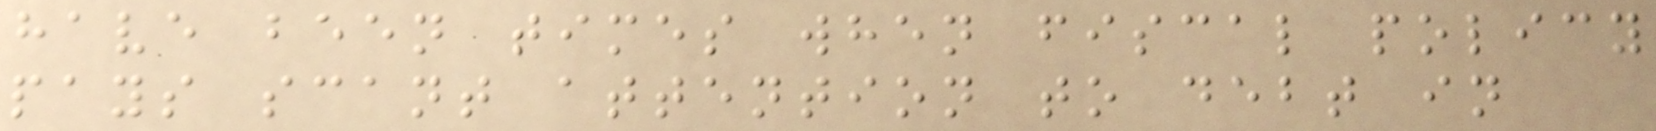have been times when fiscal policy
pays scant attention to debt in
